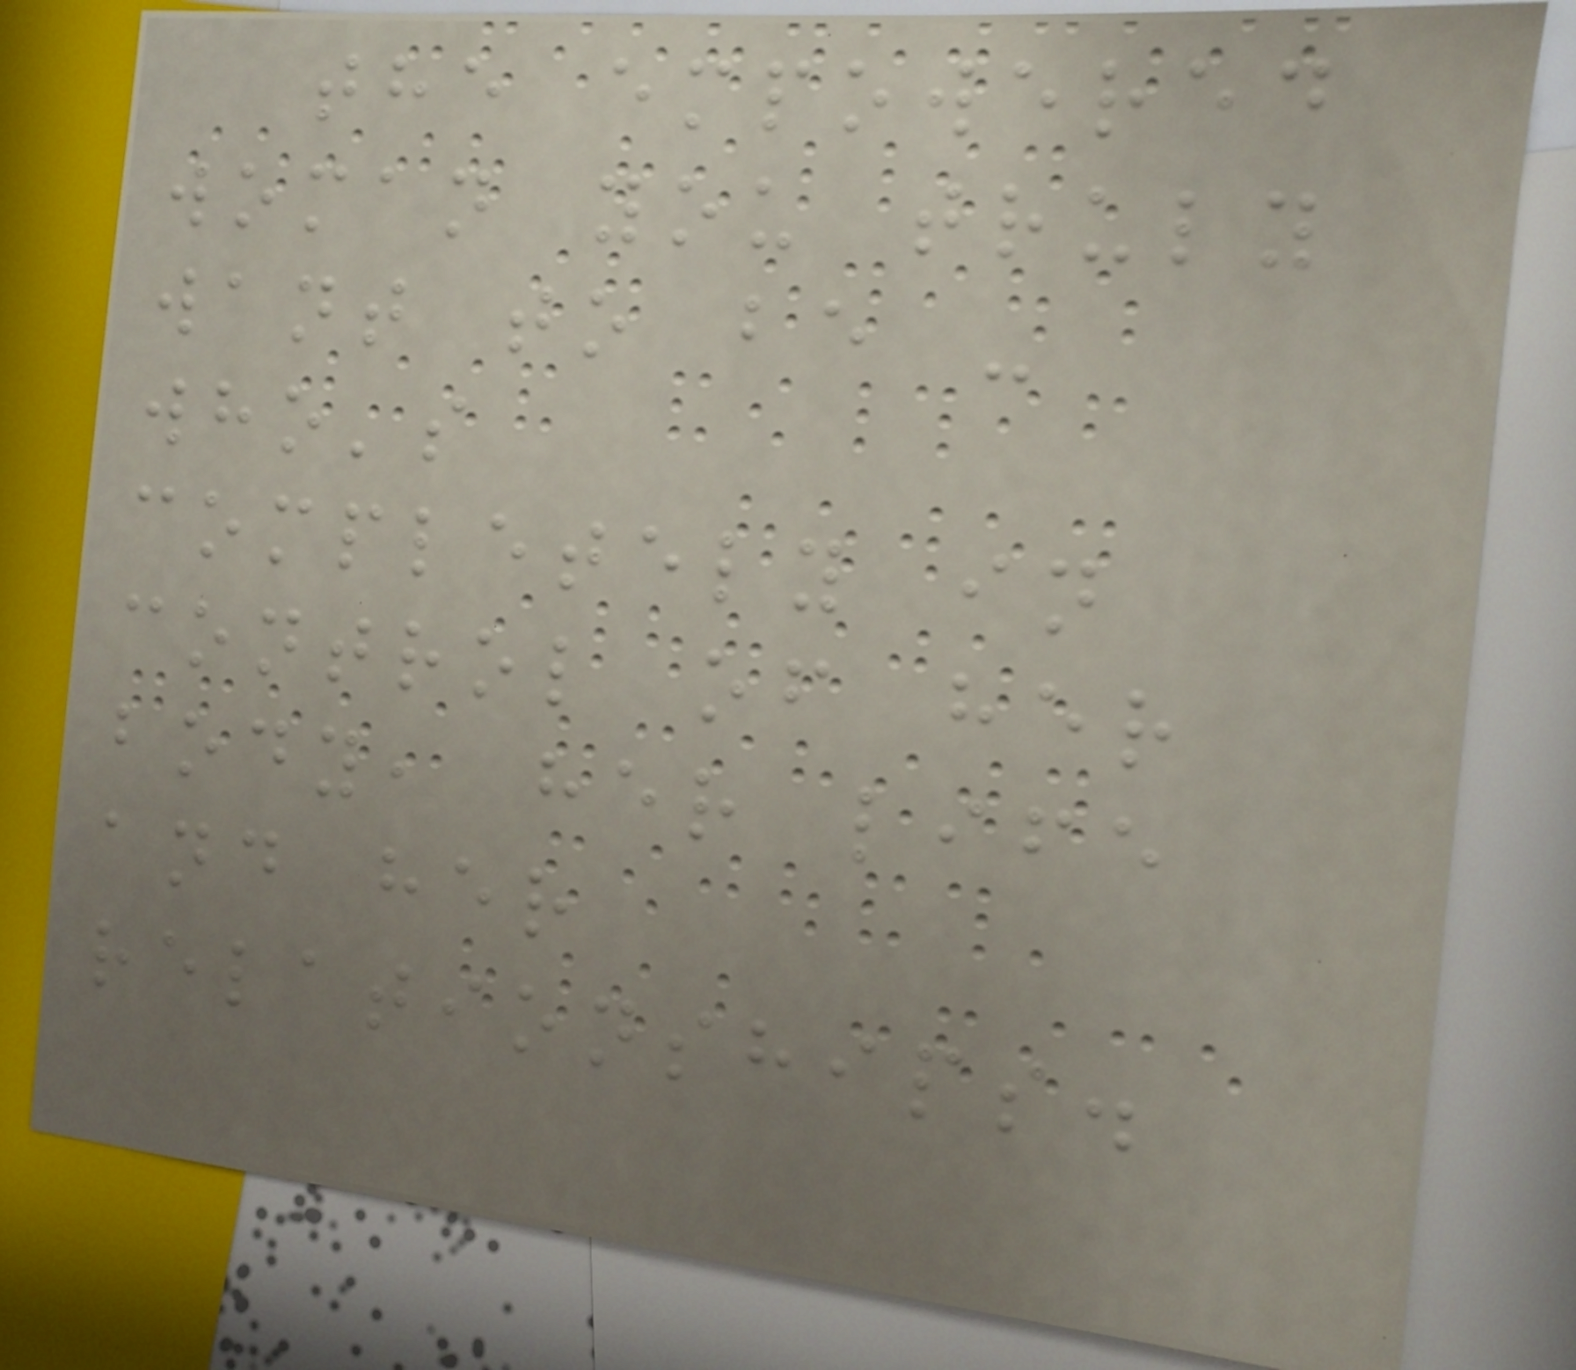the empowered
woman you truly
want to be -
who's
completely in
control of her
body, her life
and her
relationships.
